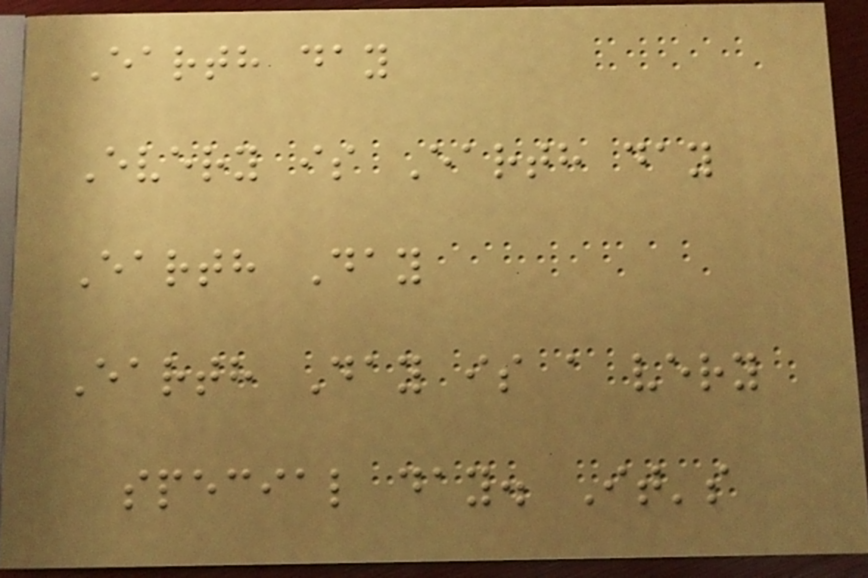Earth day
Every is Earth day
Earth Day
Earth Day is a very
special day. It's
